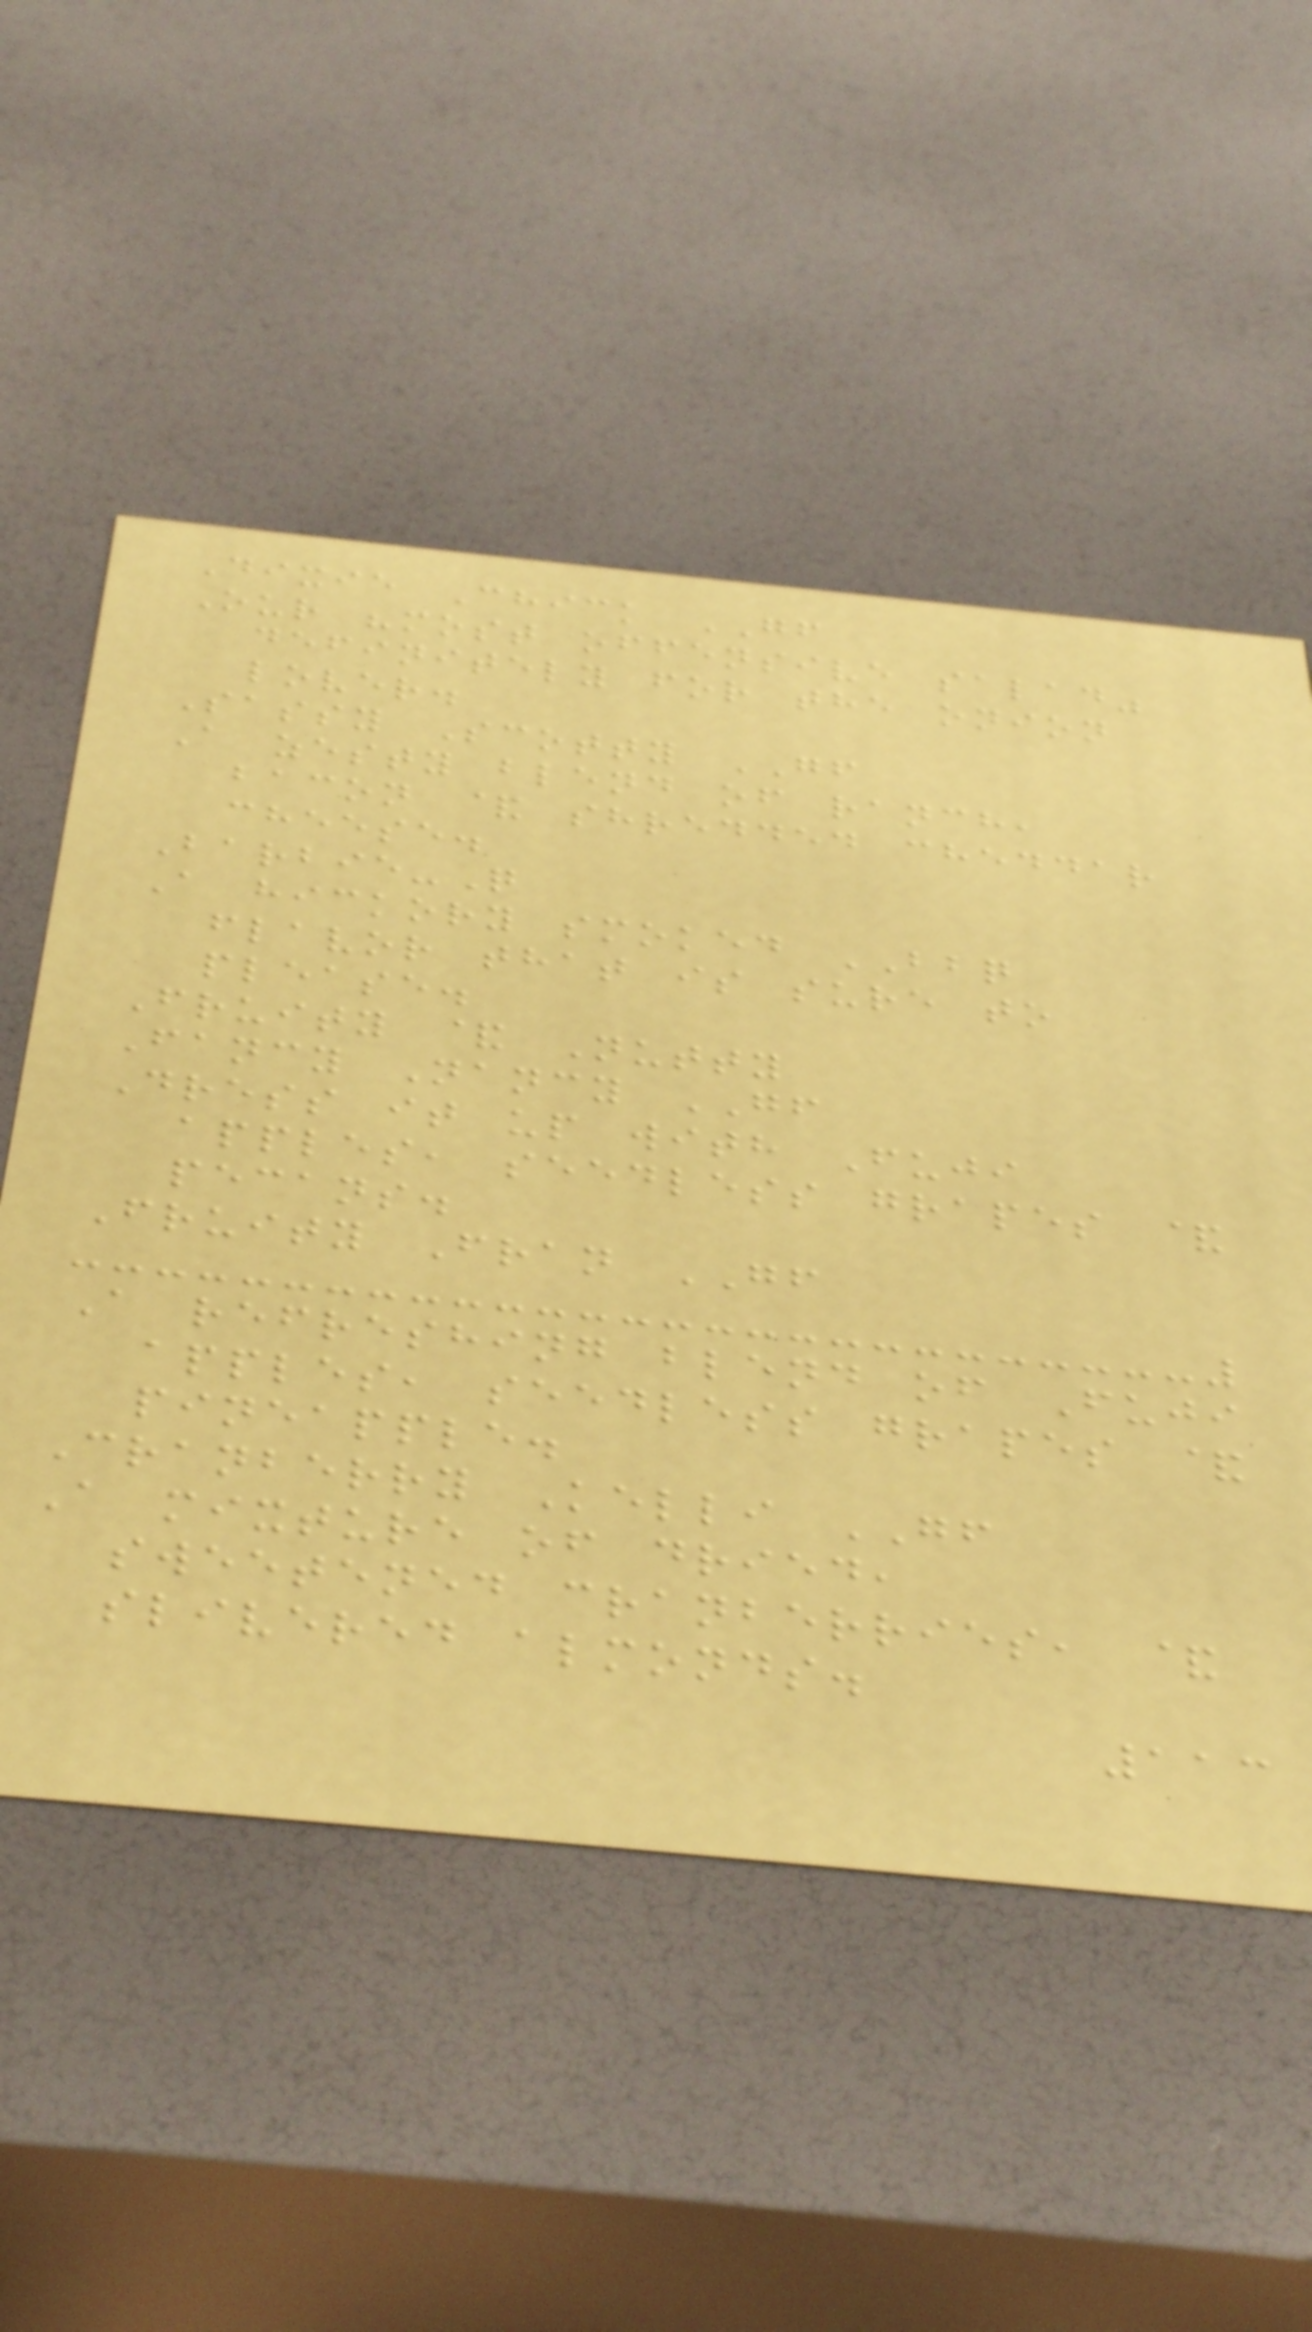Dixie Chick GF
Our "most offensive salad"
definitely for the onion
lover.
Sassy Scotty GF
A zesty blend of ranch,
bacon & shredded cheddar
cheese.
Barbie-Q
A hickory smoked BBQ
flavor that is sure to
please.
Fruity & Nutty
Fancy Nancy GF
Dress it up with Fuji
apples, seedless grapes &
pecans.
Fruity Fran GF
A refreshing blend of Fuji
apples, seedless grapes &
pineapple.
Cranberry Kelli GF
A mixture of dried,
sweetened cranberries, &
slivered almonds.
113
